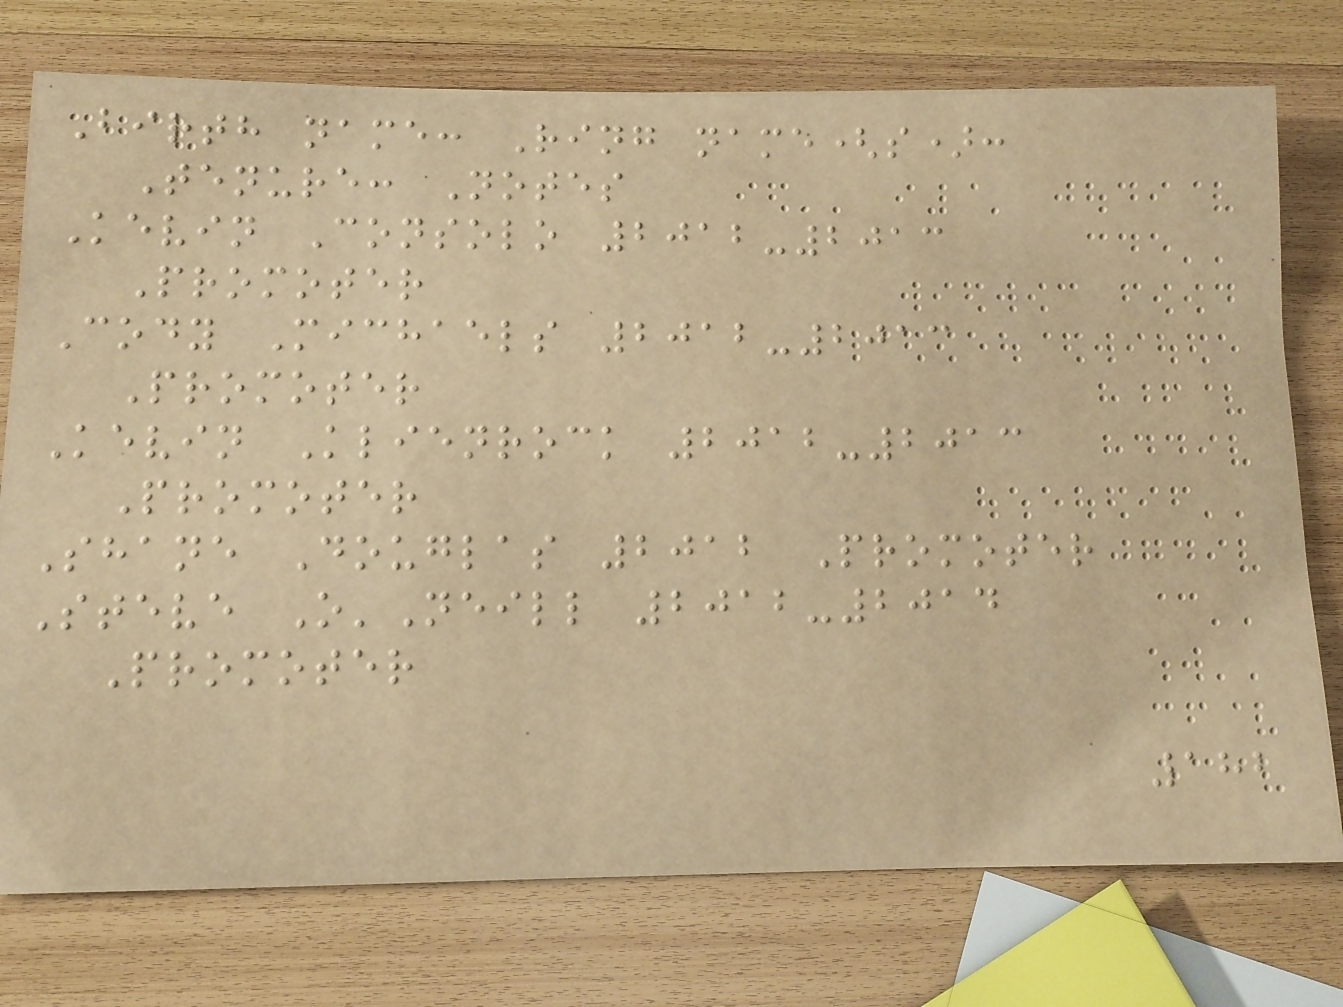Birth name: Ring name(s):
Tenure: Notes
Kevin Consolo 2012-2013
Promoter
Cody Michaels 2012-2013
Promoter
Kevin Klienrock 2012-2013
Promoter
Shane Douglas 2012 Promoter
Steve O'Neill 2012-2014
Promoter
182
